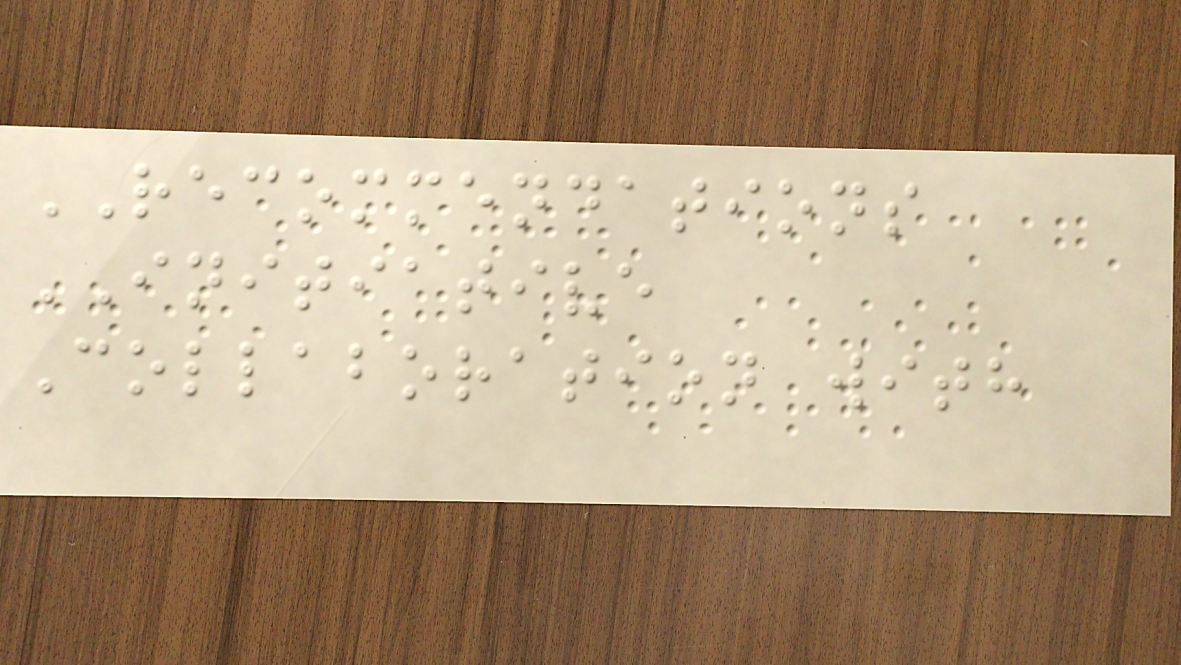RECOMMENDATIONS
INITIATIVE
Collaboration with
